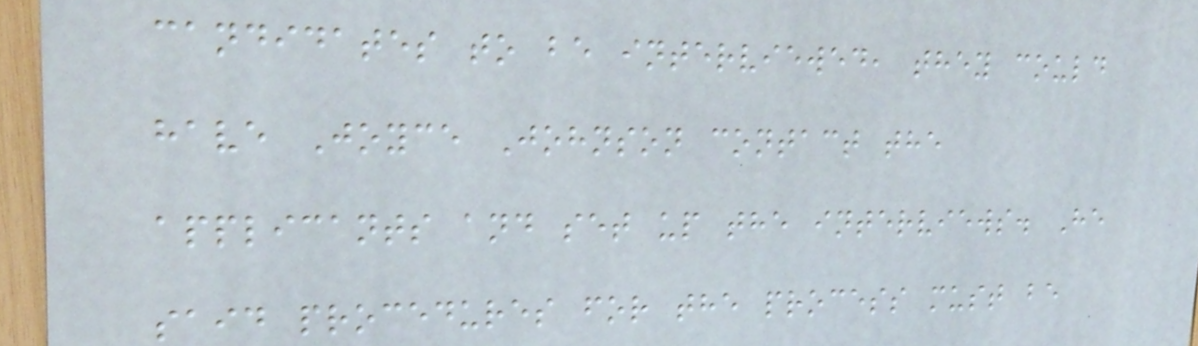candidates to be interviewed, they could
have Joyce Johnson contact the
applicants and set up the interviews. He
said procedures for the process must be
